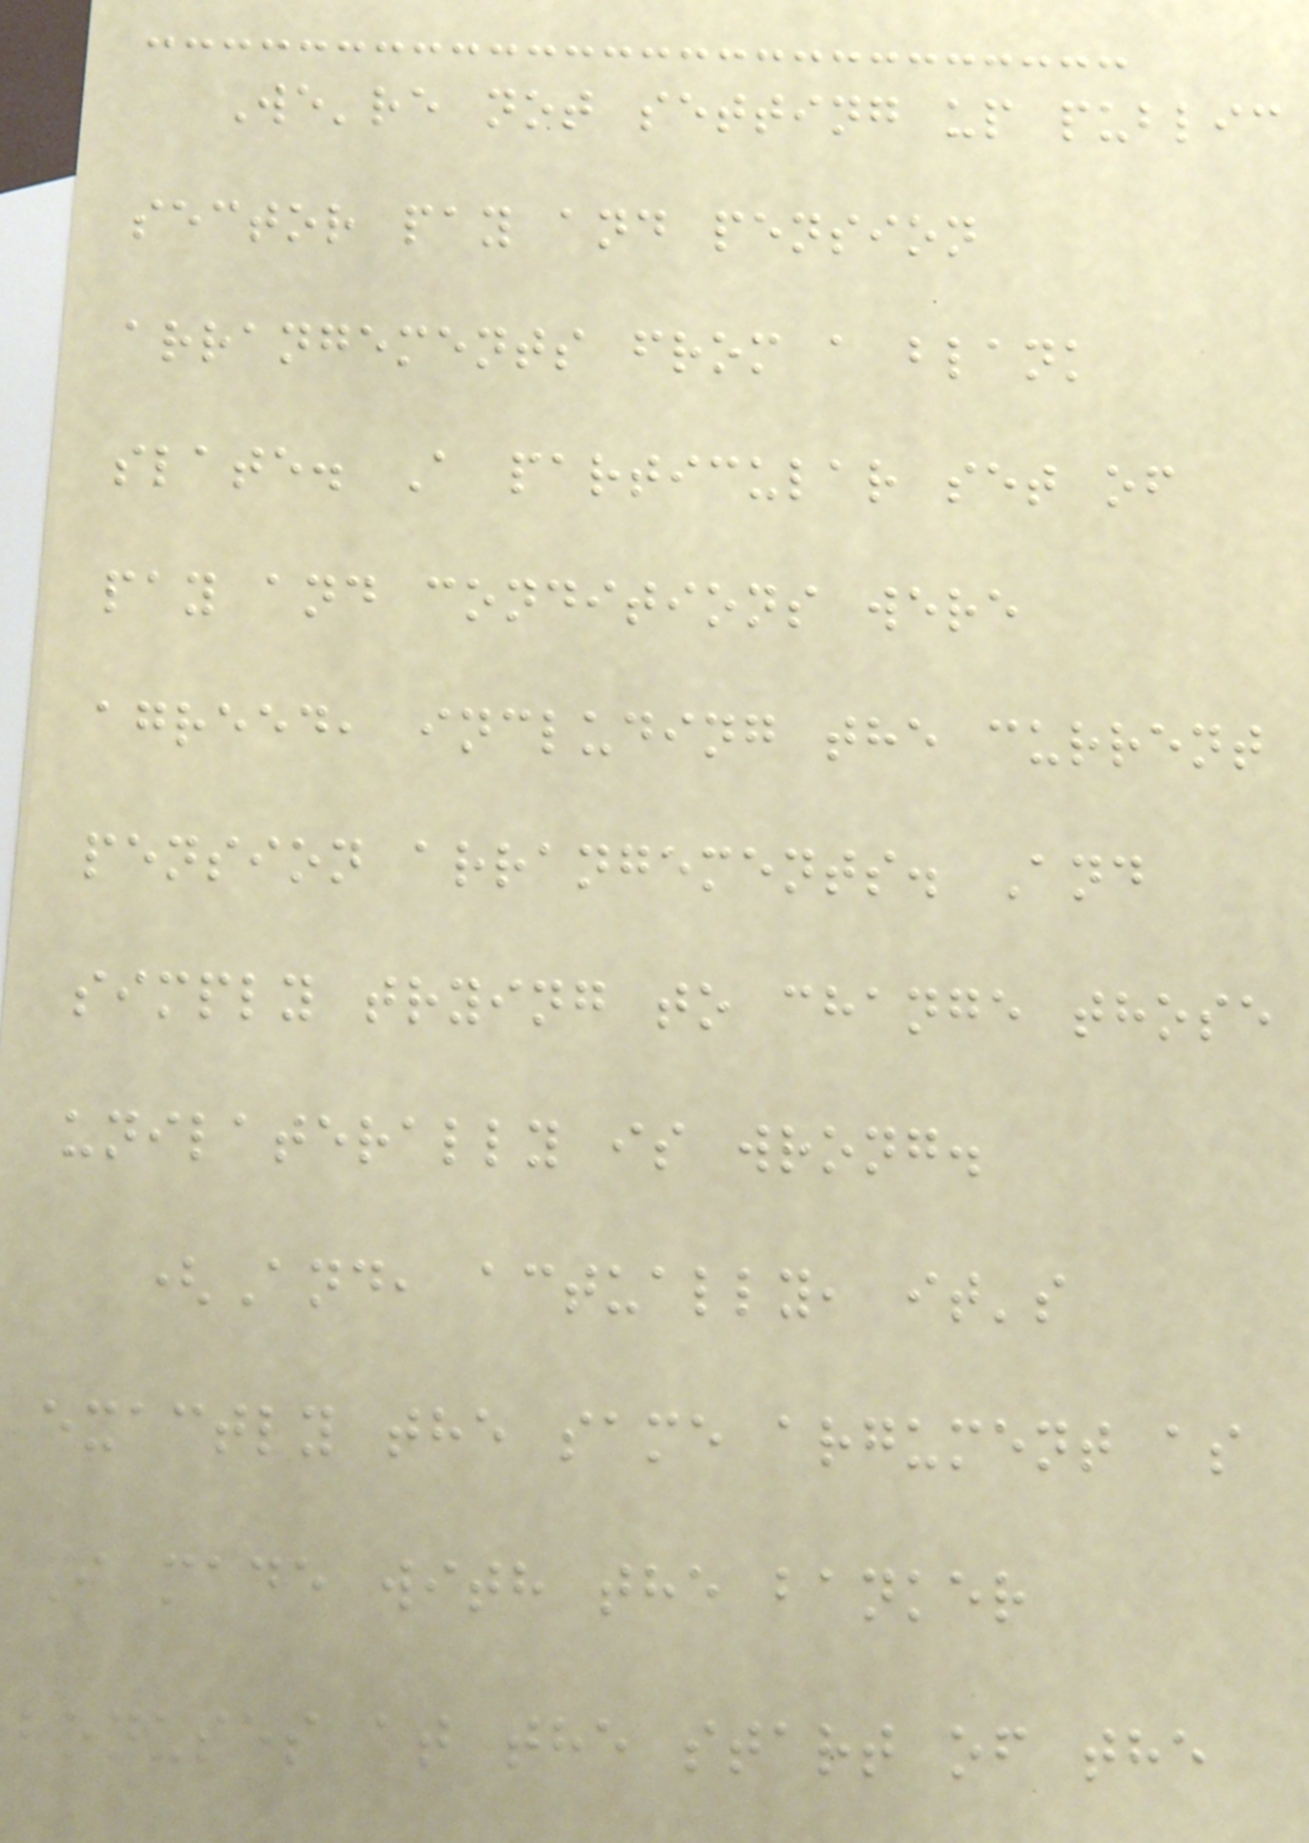We're not setting up public
sector pay and pension
arrangements from a blank
slate. A particular set of
pay and conditions were
agreed, including the current
pension arrangements. And
simply trying to change those
unilaterally is wrong.
(And, actually, it's
exactly the same argument as
I made with the banker
bonuses at the start of the
